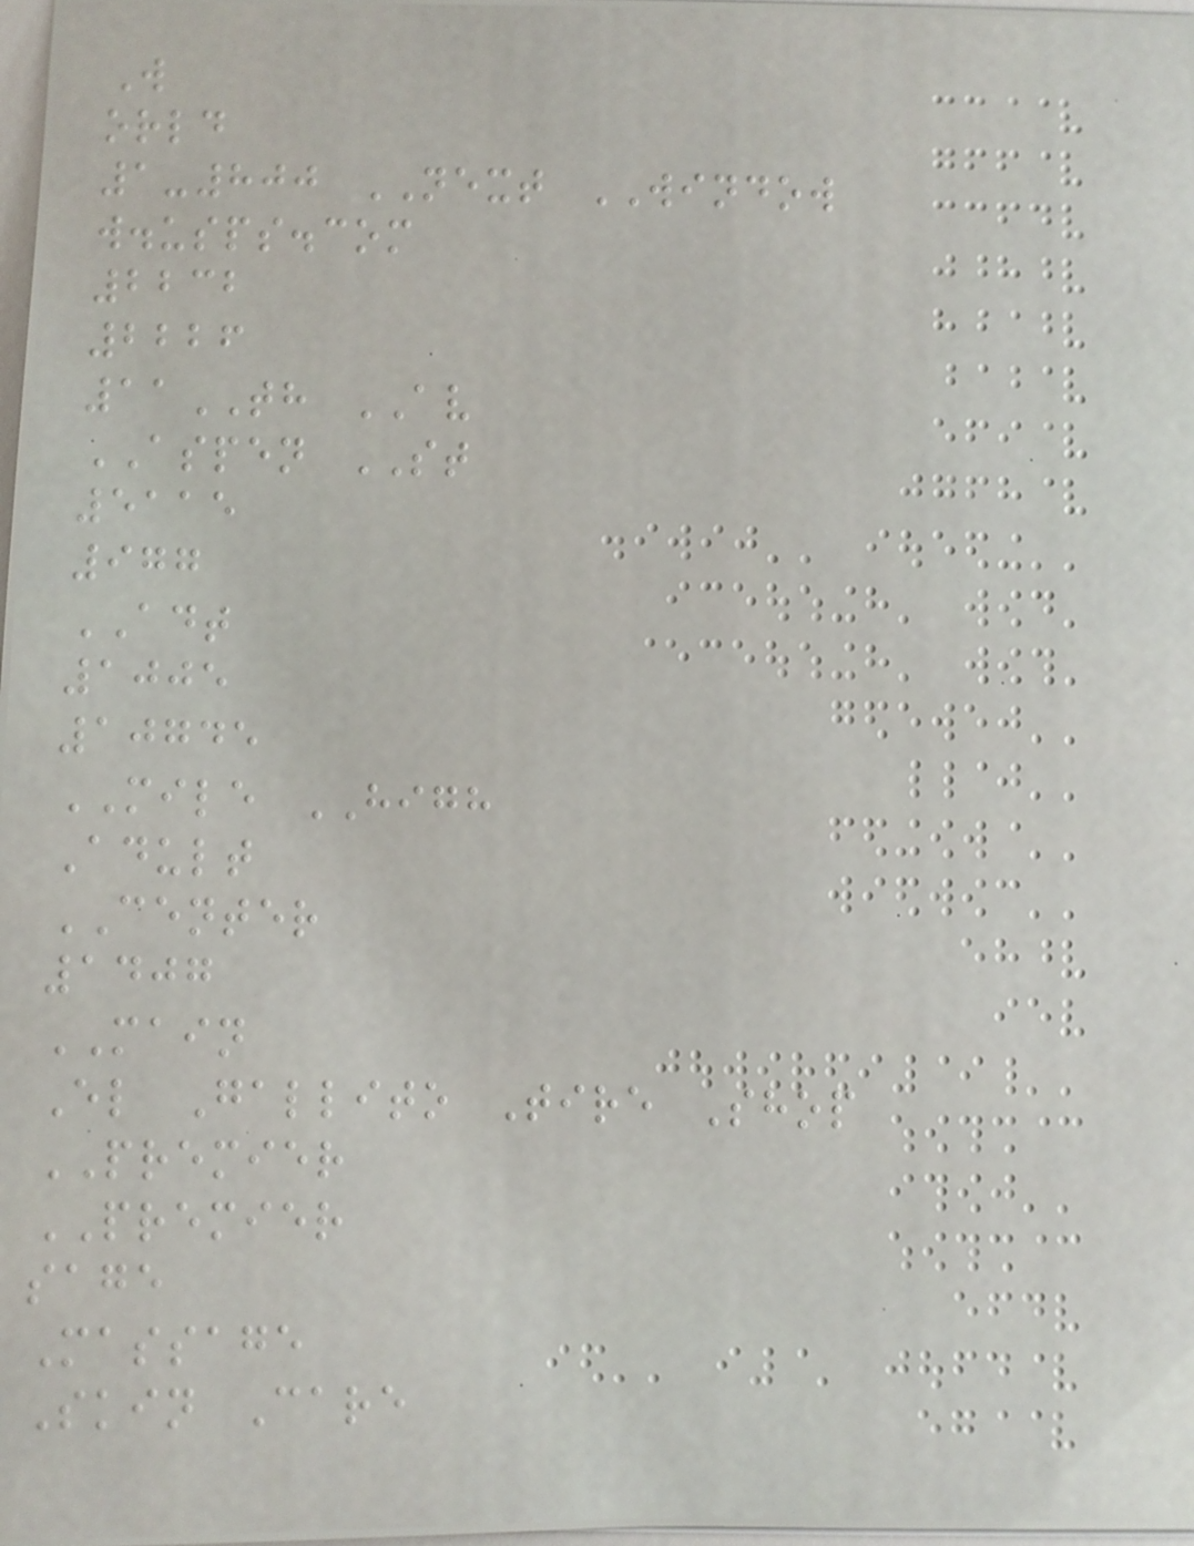W
orld
1-800 NEXT WINDOW
w.usps.com
2232
2226
11TH AV
ASPEN ST
5115
977
ADT
1005
10745
MILE HIGH
Adult
CENTER
1407
MAIN
El Gallito Tire Shop
PREMIER
PREMIER
sage
Massage
Skin Care
